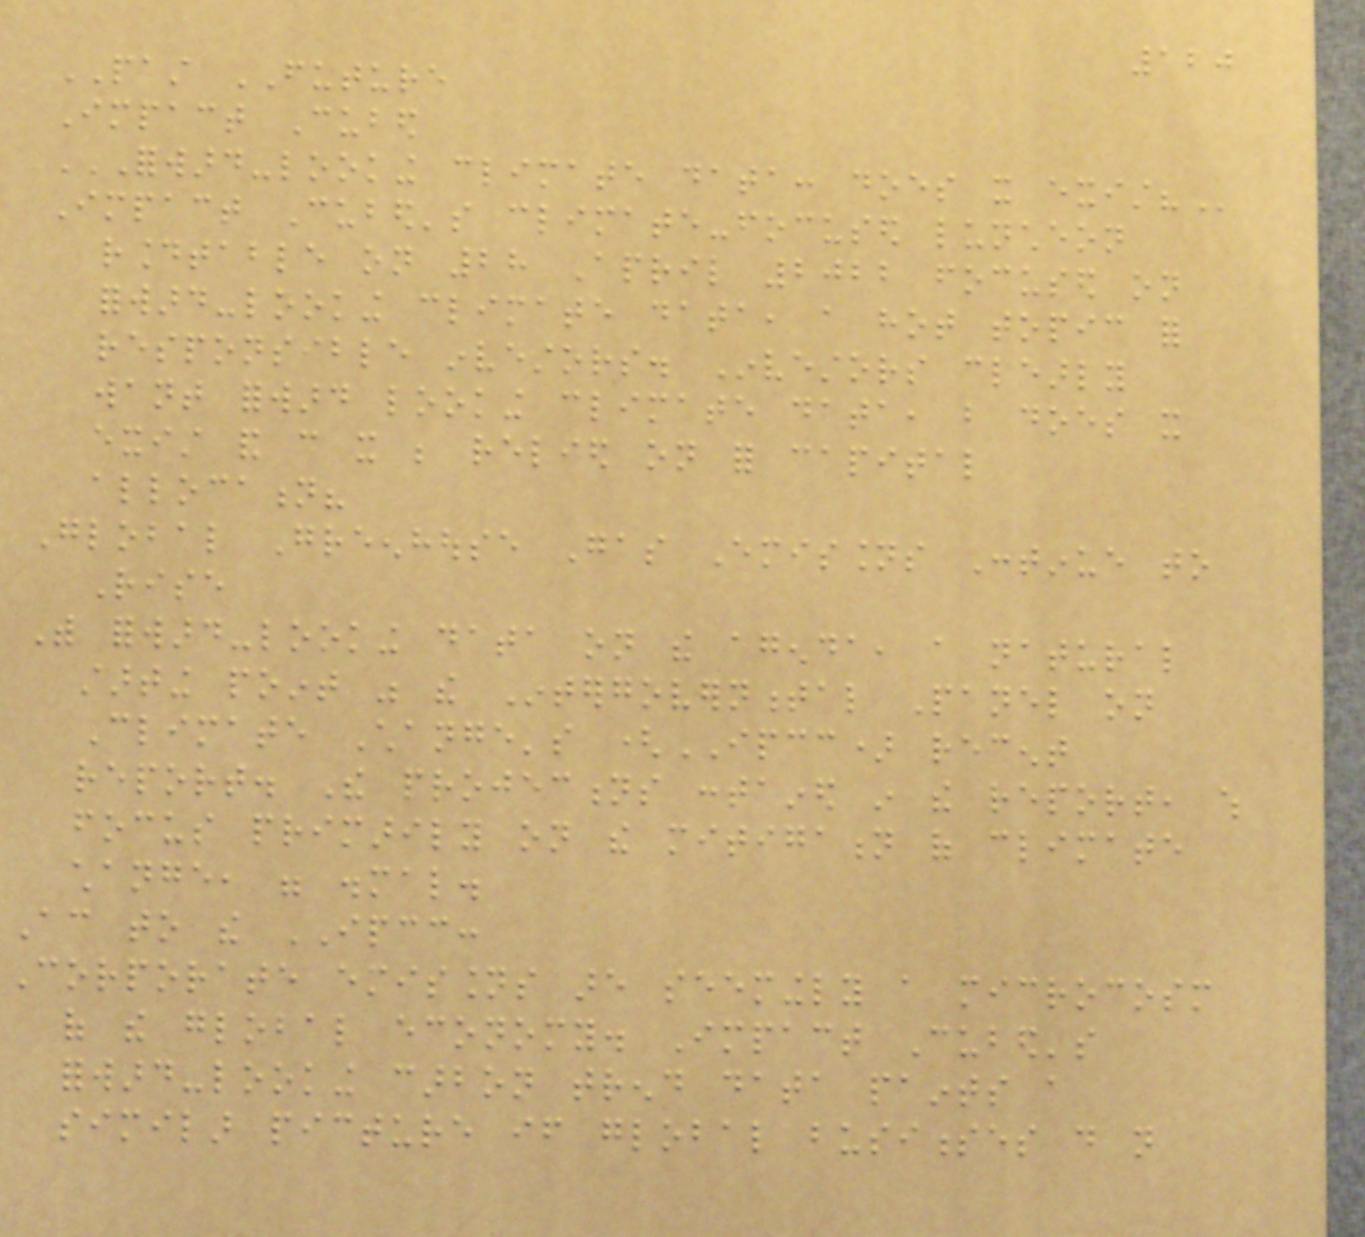120
PAST FUTURE
Impact Cubed
FORWARD-LOOKING CLIMATE DATA: DOES IT EXIST?
Impact Cubed's climate-focused luncheon
roundtable on 28 April 2022 focused on
forward-looking climate data, a hot topic for
responsible investors. Investors clearly
want forward looking climate data, but does it
exist and can it be relied on for capital
allocation?
Global Greenhouse Gas Emissions Continue to
Rise
With forward-looking data on the agenda, a natural
starting point was the Intergovernmental Panel on
Climate Change's (IPCC) recent
report. The projections contained in the report, which
focus primarily on the mitigation of climate
change, were dismal.
According to the IPCC:
Corporate emissions are seemingly a microcosm
of the global economy. Impact Cubed's
forward-looking carbon trend data paints a
similar picture if global businesses do not
